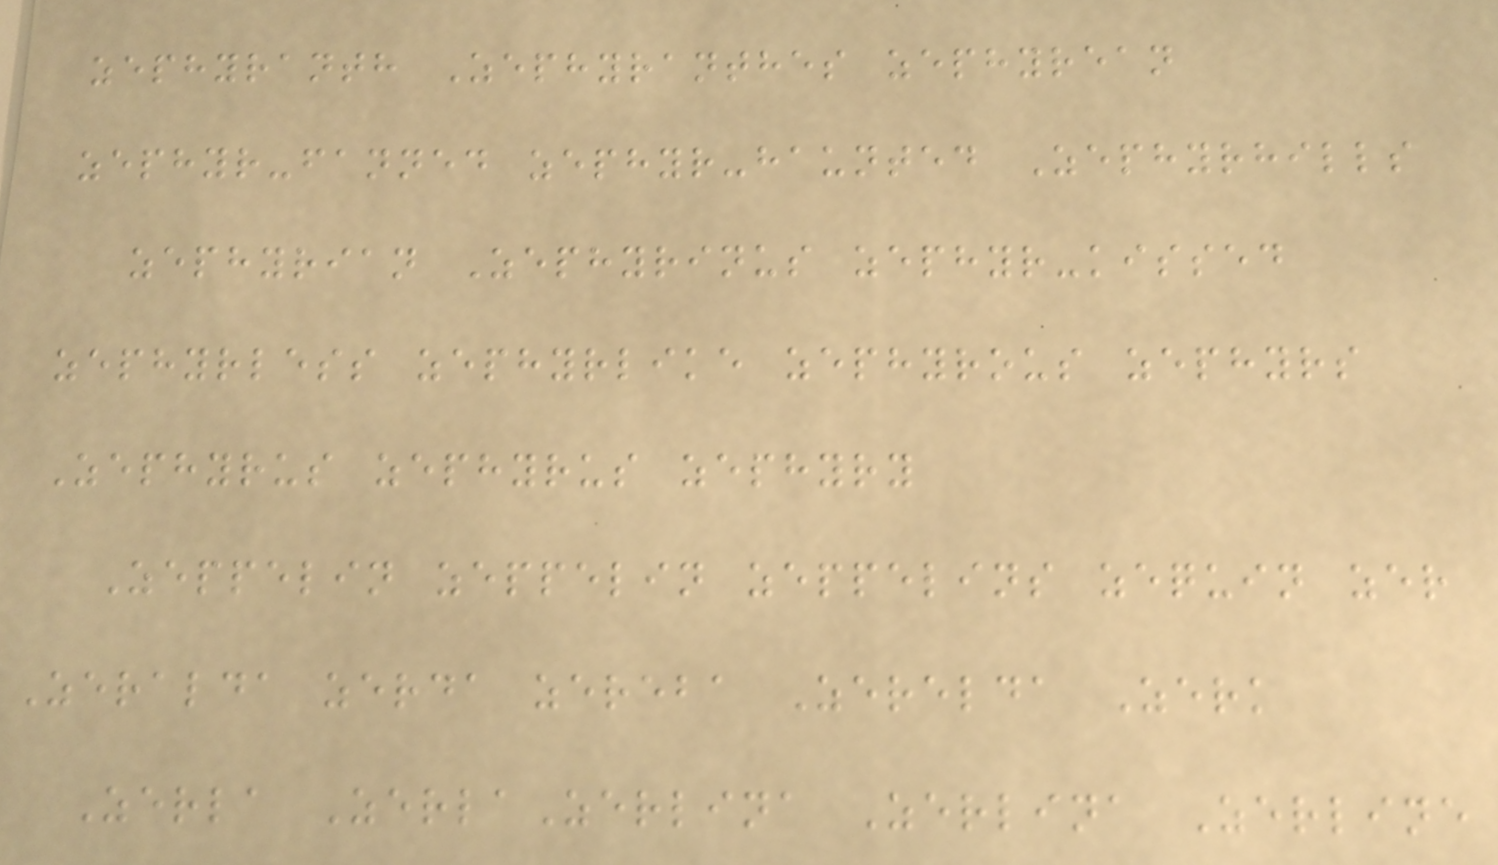zephyranth Zephyranthes zephyrean
zephyr-fanned zephyr-haunted Zephyrhills
zephyrian Zephyrinus zephyr-kissed
zephyrless zephyrlike zephyrous zephyrs
Zephyrus zephyrus zephyry
Zeppelin zeppelin zeppelins zequin zer
Zeralda zerda zereba Zerelda Zerk
Zerla ZerlaZerlina Zerlina Zerline
